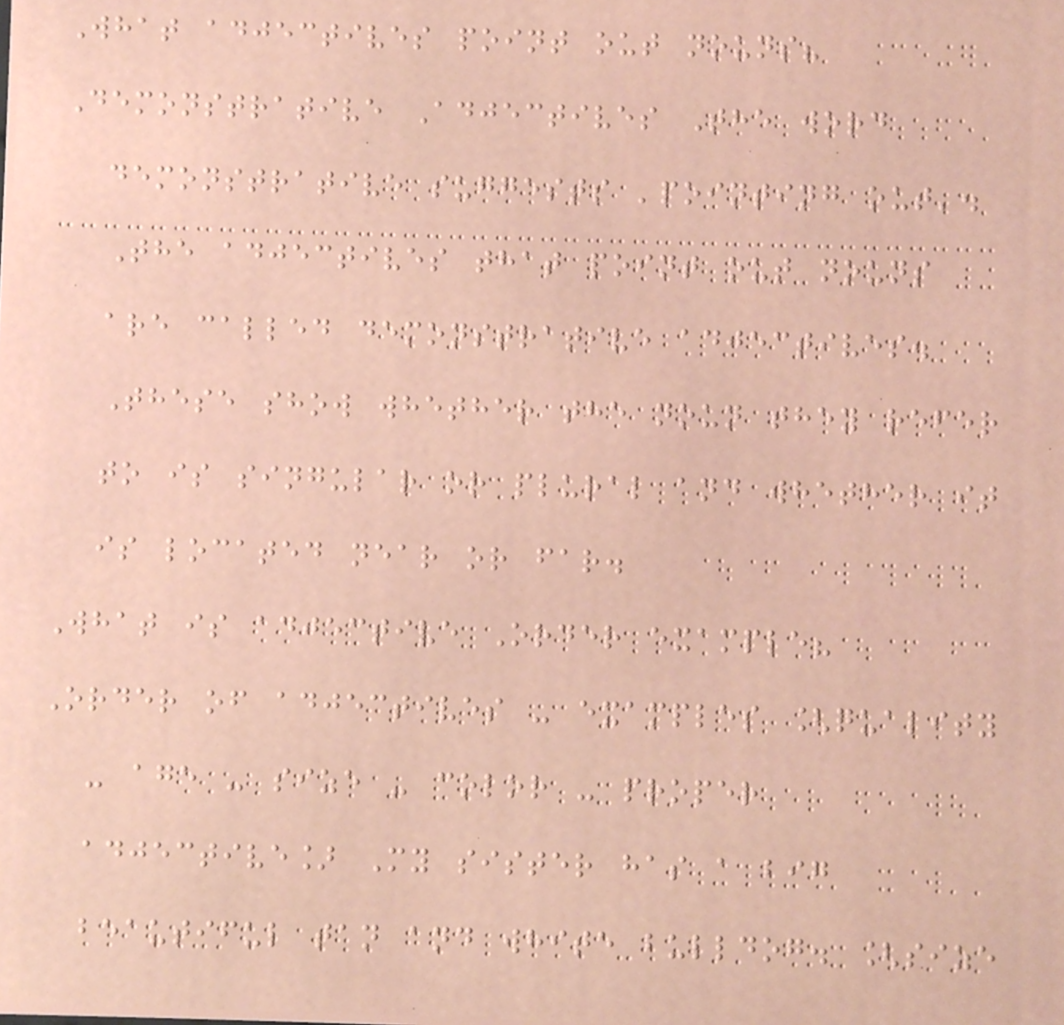What adjectives point out nouns?
Demonstrative Adjectives The word
demonstrative suggests 'pointing out'.
The adjectives that point out nouns
are called demonstrative adjectives.
These show whether the noun they refer
to is singular or plural and whether it
is located near or far.
What is adjective Order example?
Order of adjectives - examples [quality
- age - size - color - proper
adjective] My sister has a big
beautiful tan and white bulldog. [size
